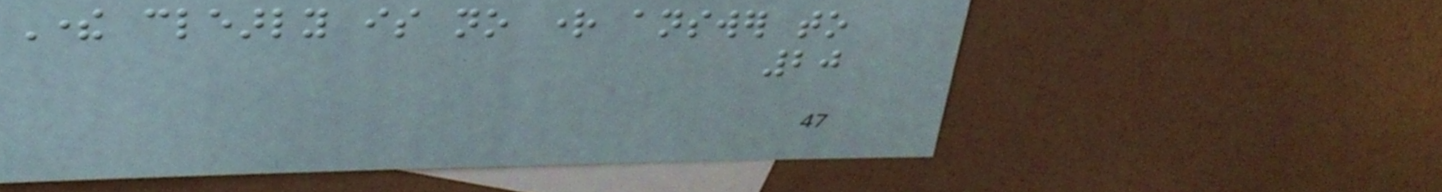There clearly is no right answer to
20
